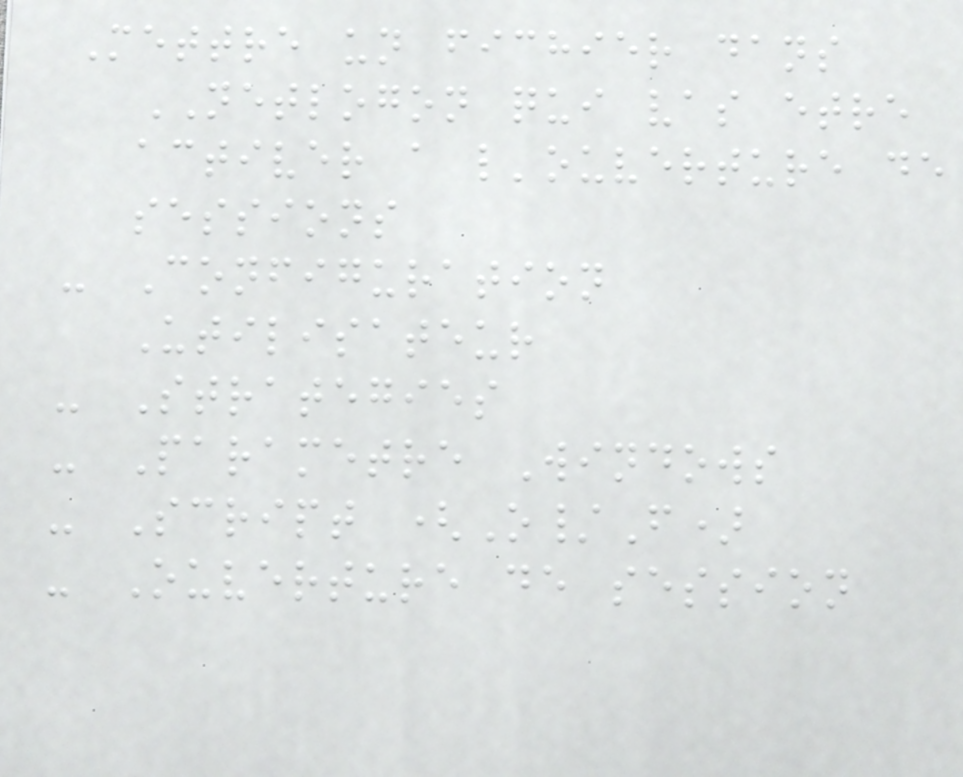Mettre un fichier dans
NETLOGON qui vas etre
activer a l'ouverture de
sessions
- Configuration
Utilisateur
- Strategies
- Parametre Windows
- Script (O/F)
- Ouverture de session
